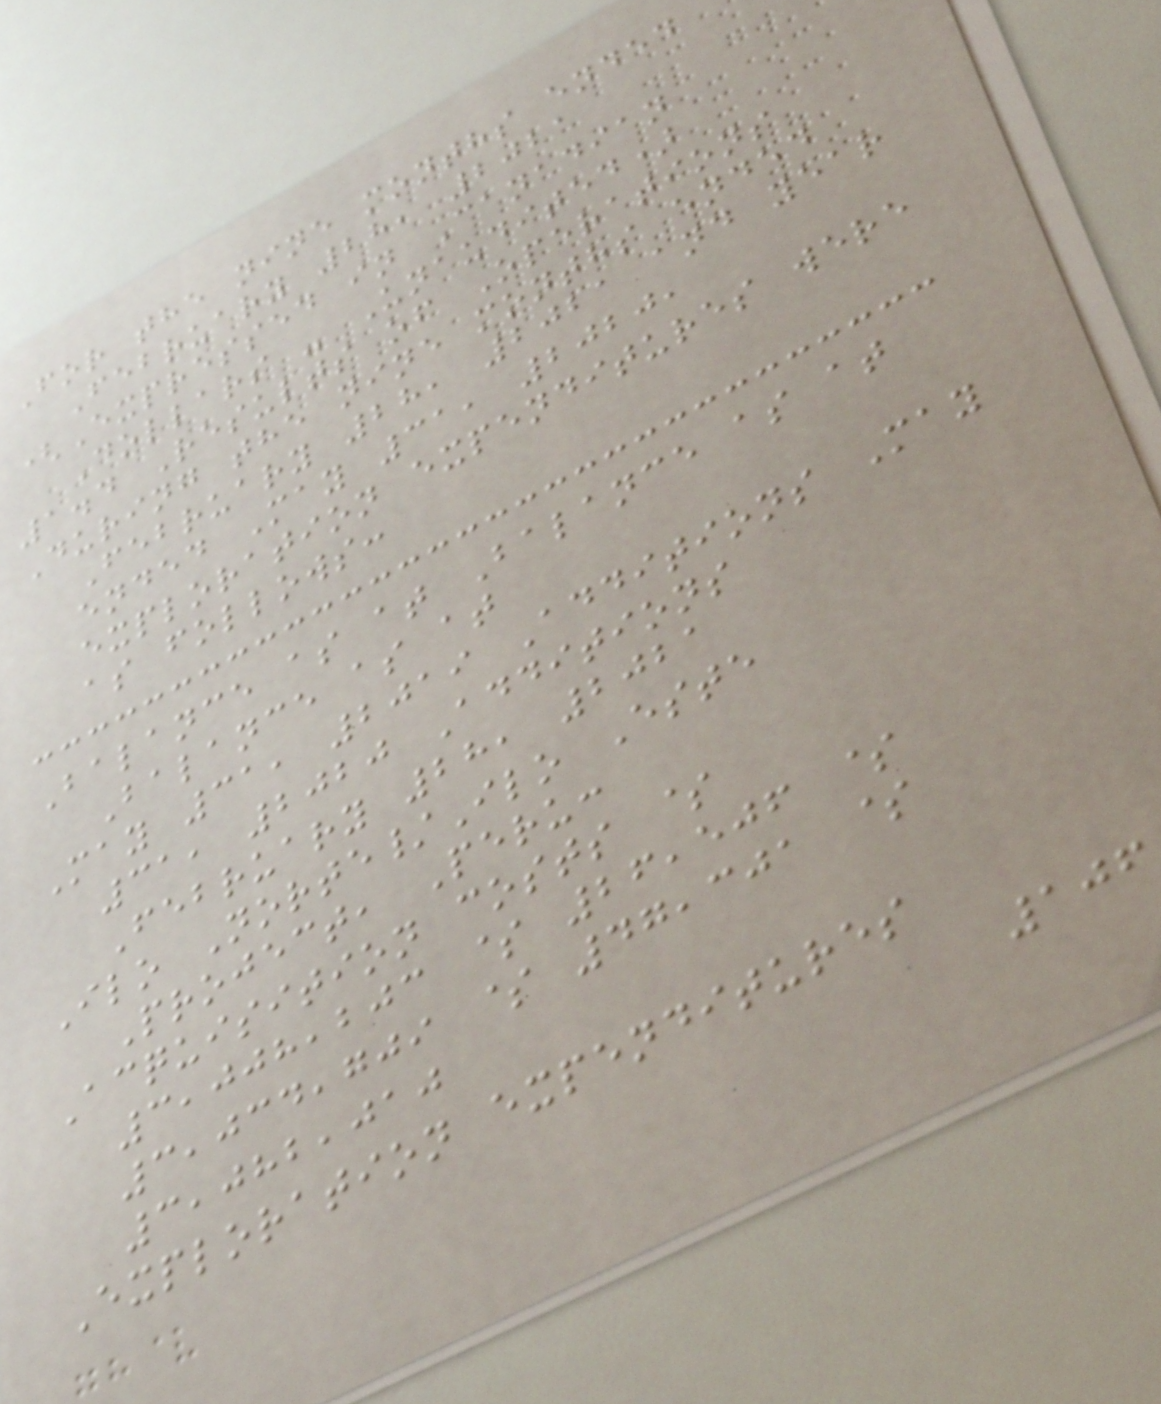For the nine months ended
February 28, 2021
(Expressed in Canadian
Dollars - Unaudited)
1.4 Results of Operations
During the nine months ended
February 28, 2021 and year
ended May 31, 2020,
exploration expenditures were
as follows:
Balance as at Balance as at
Balance as at
May 31, 2019 Additions May
31, 2020 Additions
February 28, 2021
Ilo Norte/Ilo Este
Project, Peru:
Acquisition costs $
3,008,203 $ 26,506 $
3,034,709 $ 47,301 $
3,082,010
Exploration expenditures
106
